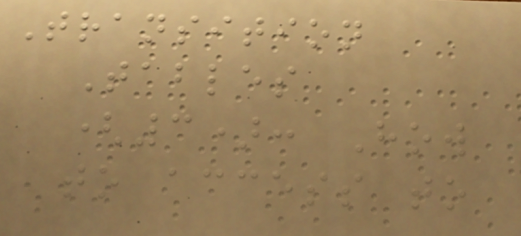Transition
Tables
(3): How
to access to
